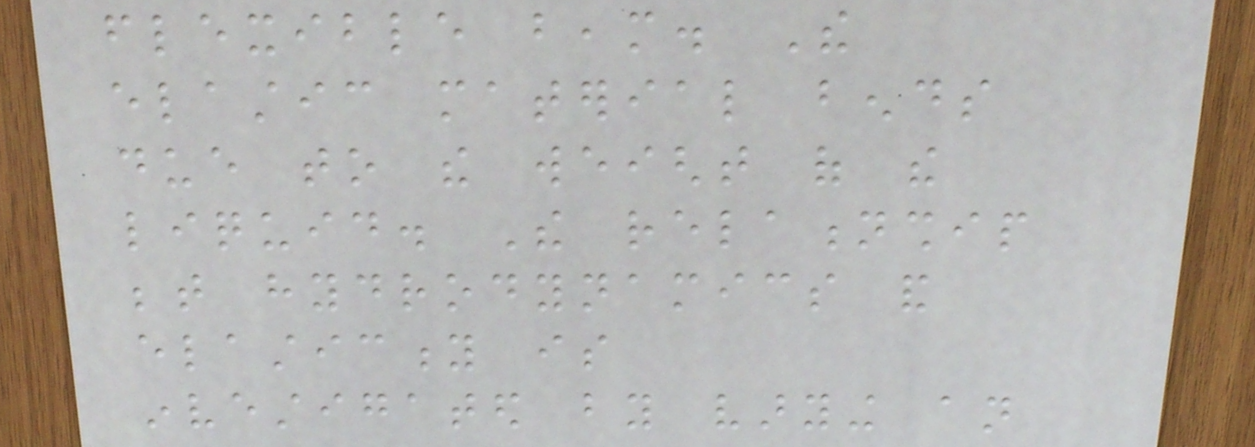flexible beam. The
elastic material bends
due to the weight of the
liquid. The relationship
between hydrodynamics and
elasticity is
investigated by varying an
